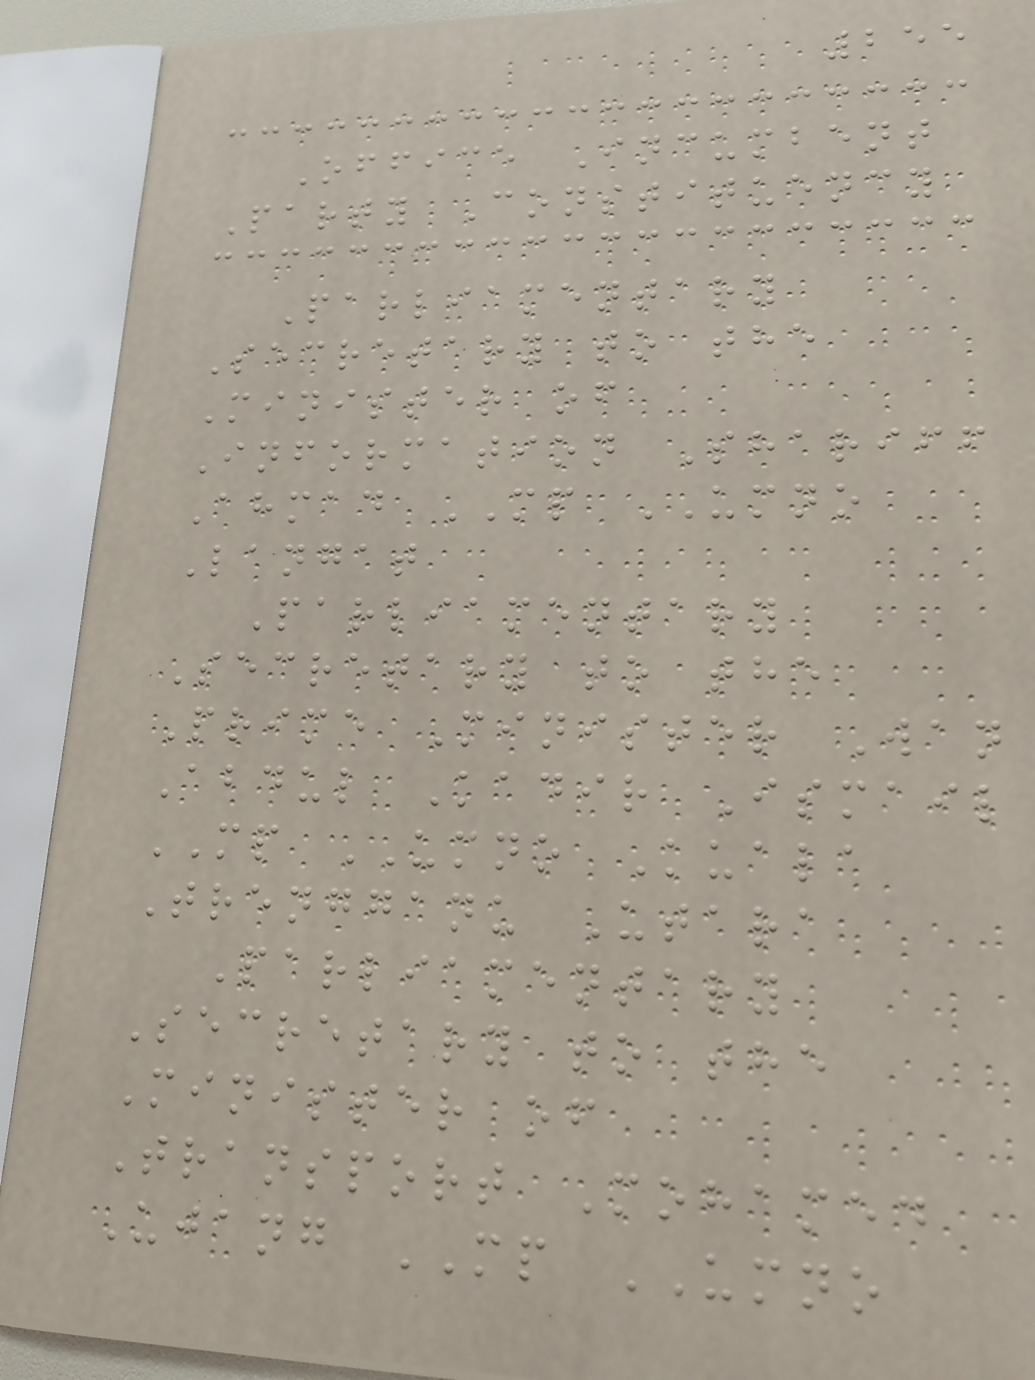255
Office Incumbent
Party Constituency
Parliamentary
Secretary to the
Minister of
Information Shariff
Ahmad MP UMNO
Langat
Parliamentary
Secretary to the
Prime Minister Wan
Abdul Kadir Ismail
MP UMNO Kuala
Trengganu Utara
Parliamentary
Secretary to the
Minister of
Transport Mohamed
Ujang MP UMNO
